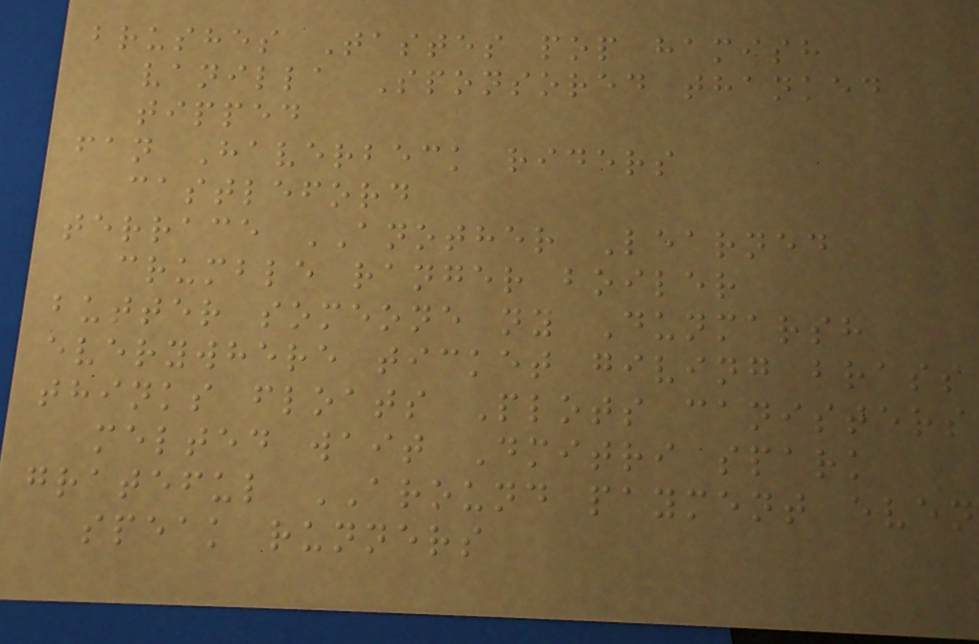brushes Tastes pop hamish
vanilla Sponsored thanked
tipped
fan Haverbeck riders
castleford
terrace ANOTHER Learned
crumble ranger boiler
butter someone ny Dunmarsh
everywhere ticket giving brass
thinks floats Plots canisters
melted wait Dmitri spark
grateful AROUND payment even
speak runners
